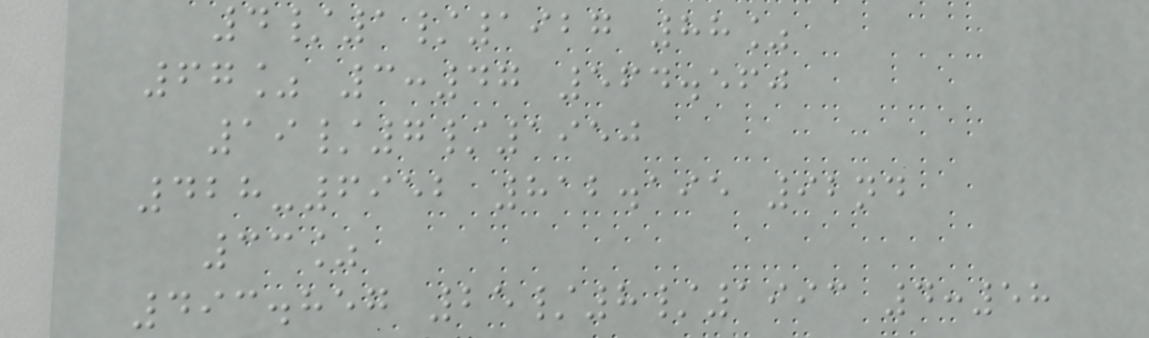4/1/1927 88%
67% 3:47 564.560
19/7/1950
428-6952 812.195 92nd
33%
493.857 25/8/1993 4:58
